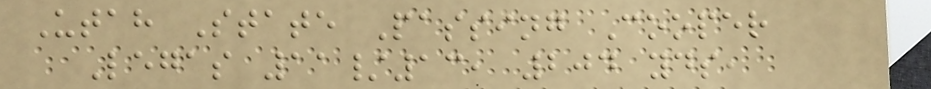Utah State Passing Cooper
Legas 11/13, 204 yds,
